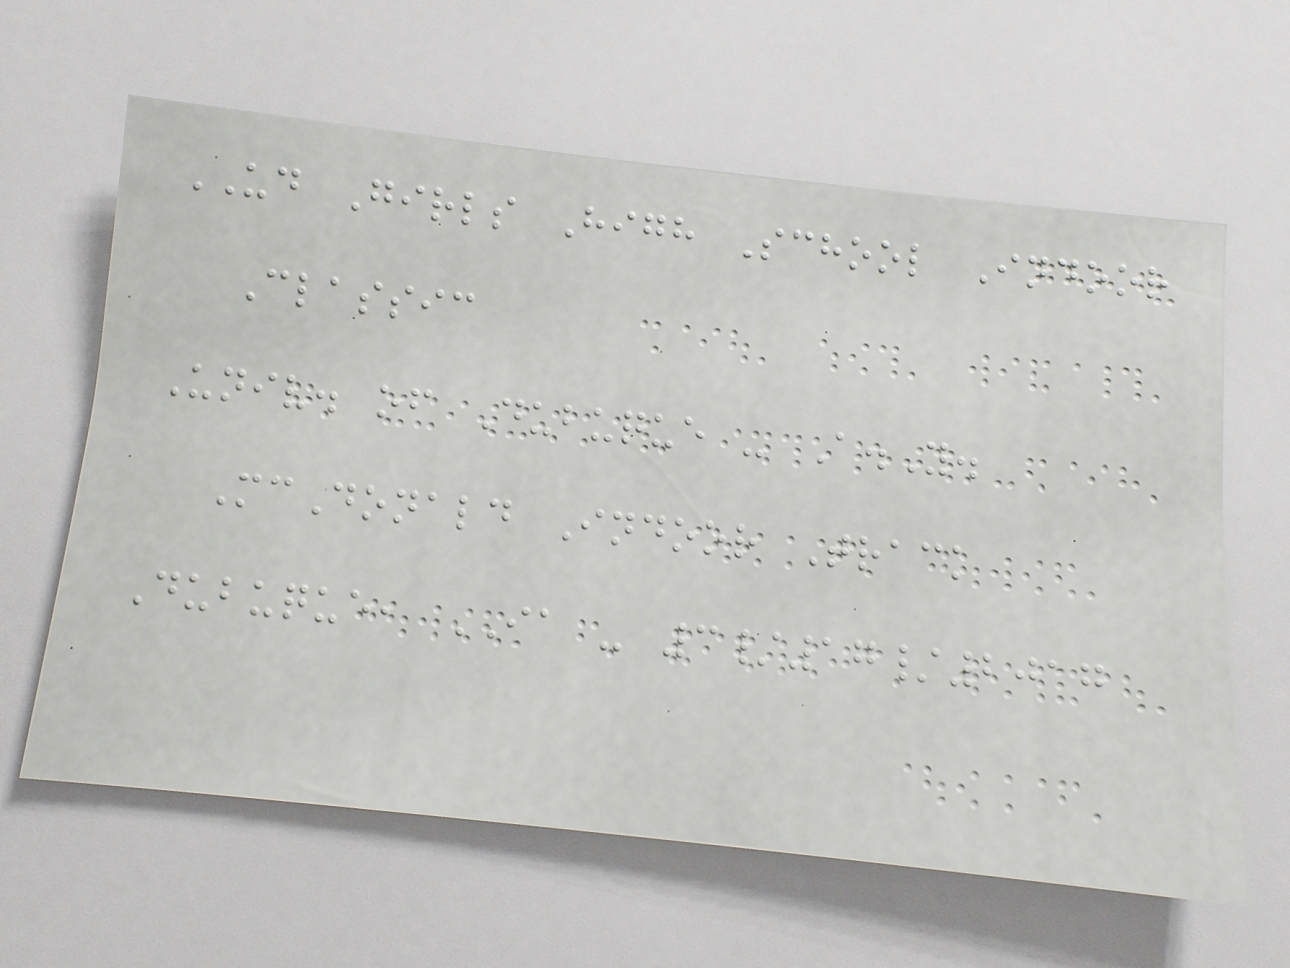UD Girls High School Indoor
Classic
Univ. of Dubuque - A.Y.
McDonald Indoor Track
Dubuque, IA - 3/17/2017
